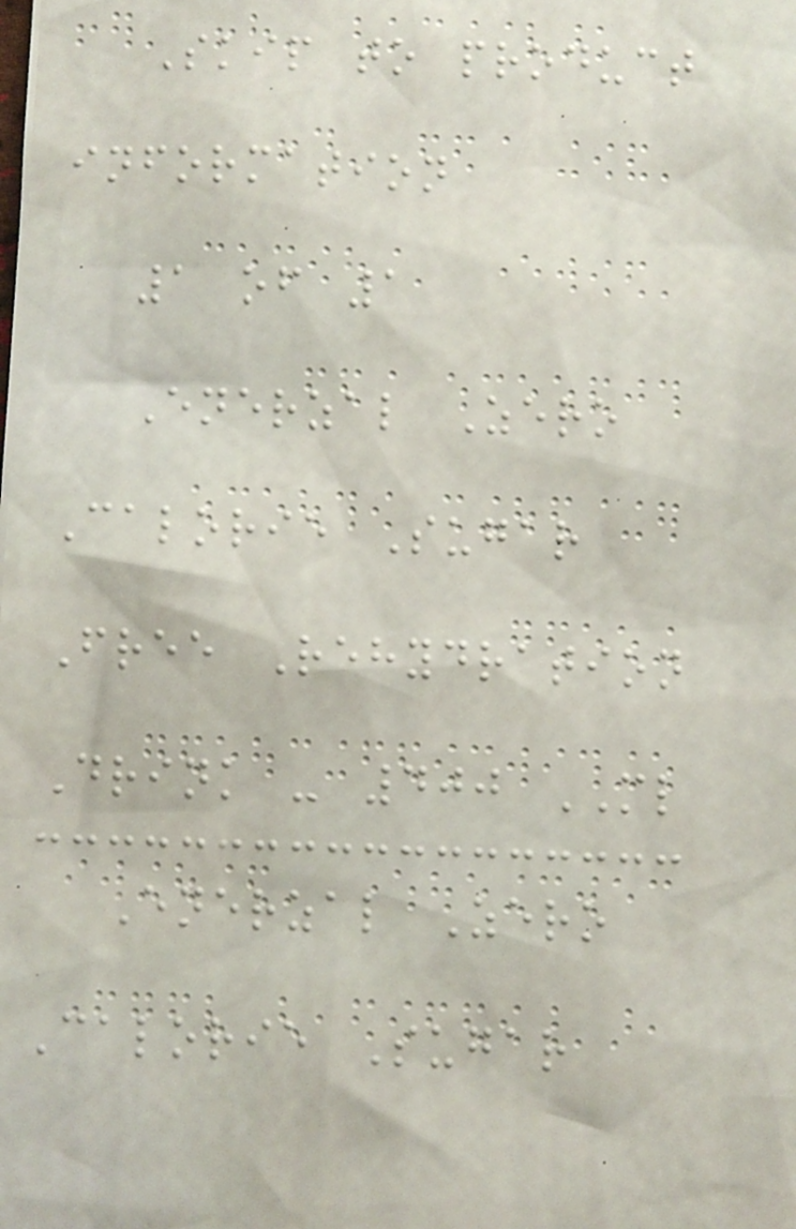Skip to product
information
1 of 1
Enerzal Zero
Calorie Sugar
Free Rehydration
Drink - 400 ML
Enerzal Zero
Calorie Sugar
